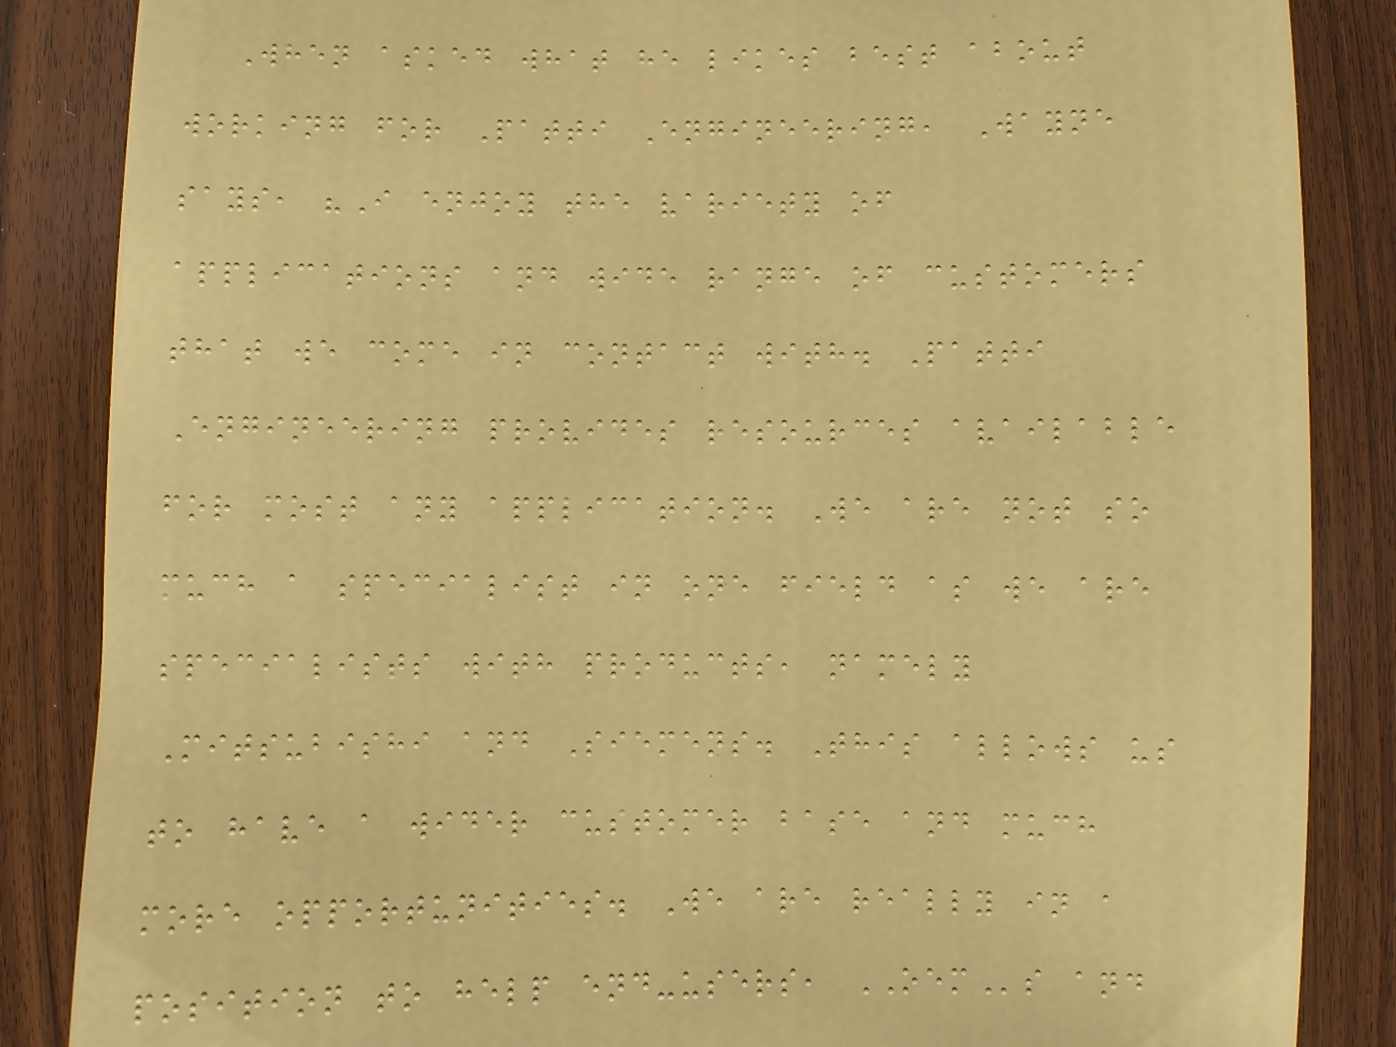When asked what he likes best about
working for Patti Engineering, Wayne
says, "I enjoy the variety of
applications and wide range of customers
that we come in contact with. Patti
Engineering provides resources available
for most any application. We are not so
much a specialist in one field as we are
specialists with products, namely
Mitsubishi and Siemens. This allows us
to have a wider customer base and much
more opportunities. We are really in a
position to help end-users, OEMs and
